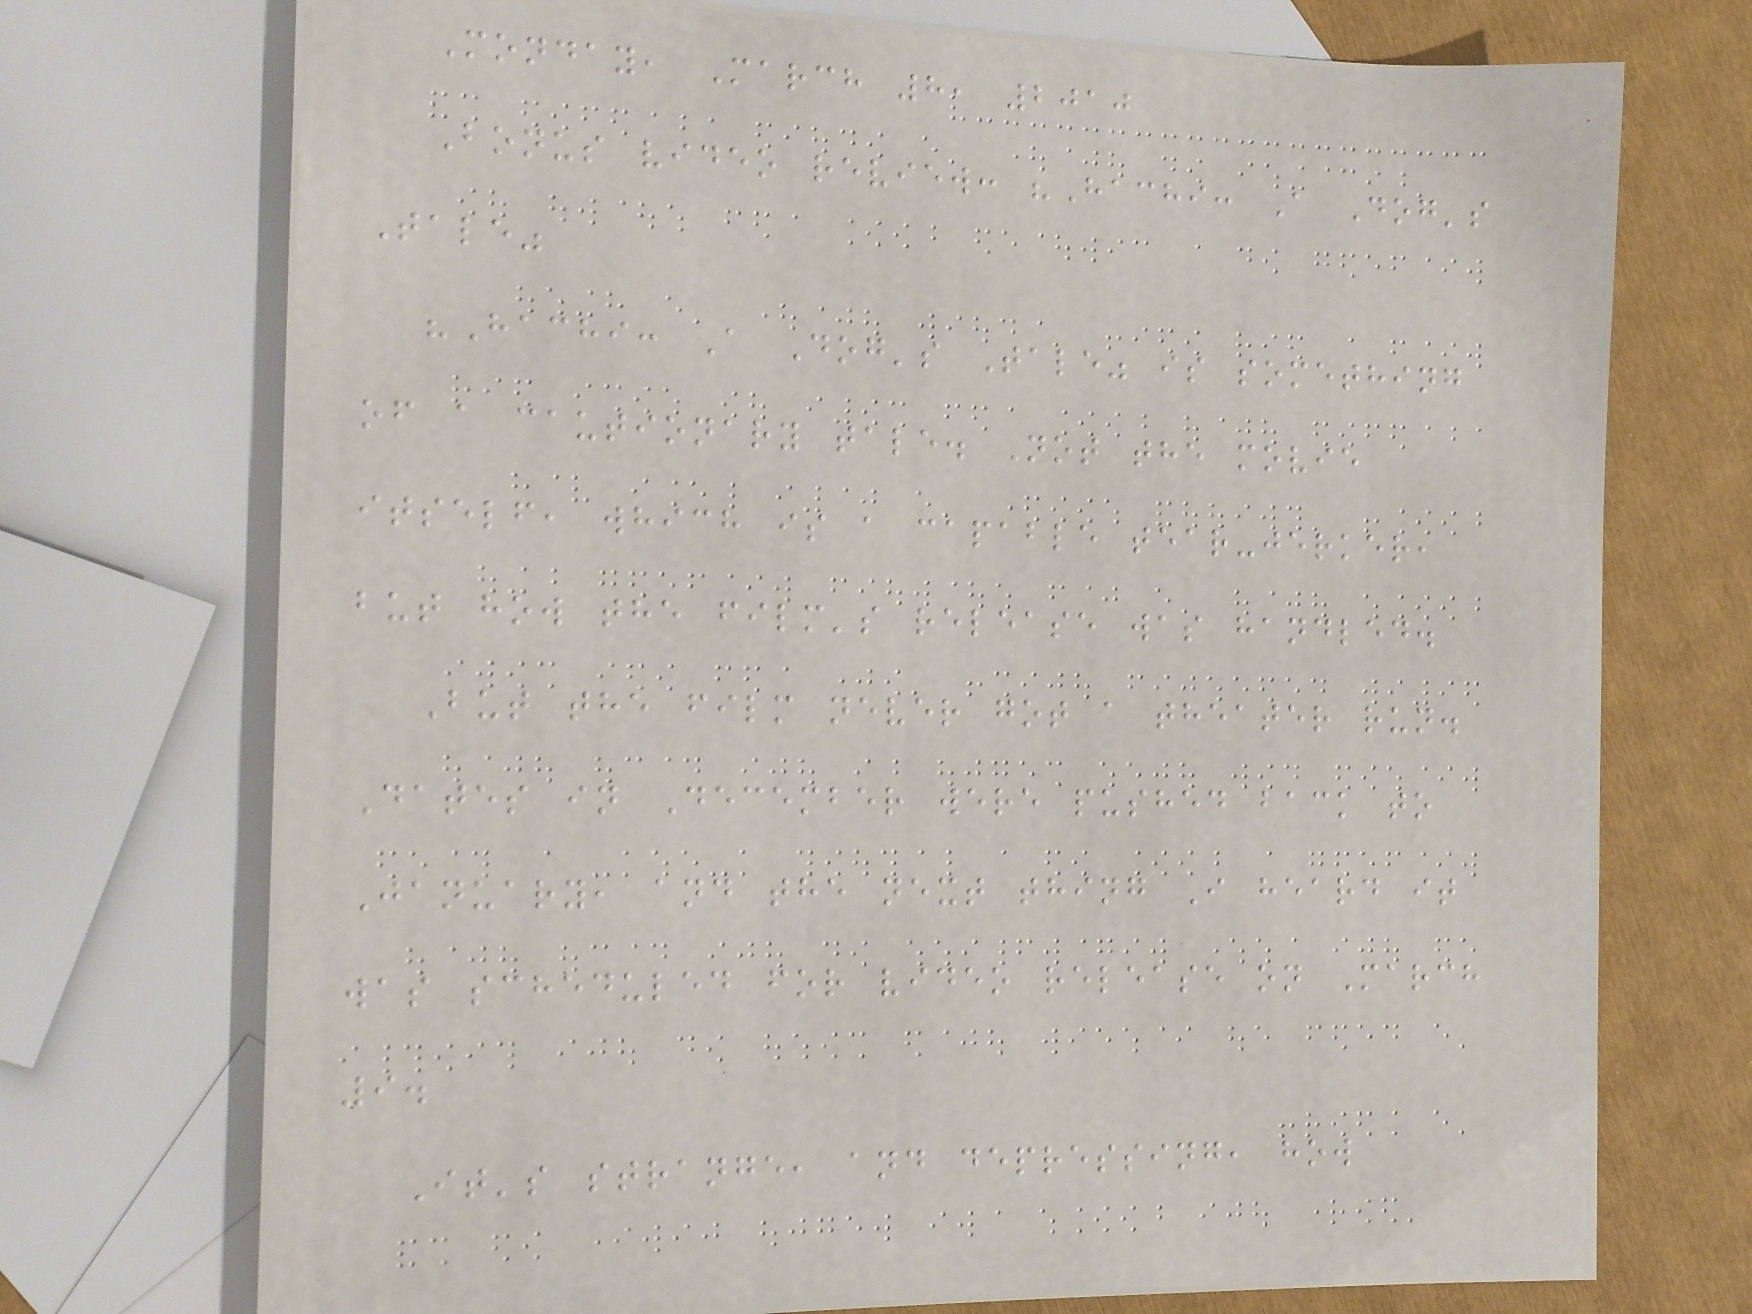Monday, March 8, 2010
Bonus video review: "Hachi: A Dog's
Tale"
"Hachi: A Dog's Tale" is something
of a cautionary tale. Not the movie
itself, which is a capable tear-jerker,
but how the film's release was handled.
But the film never got a theater run.
Dates in December were pushed back to
January, and the next thing I heard it
was scheduled for video release on March
9.
It's strange, and depressing, how
